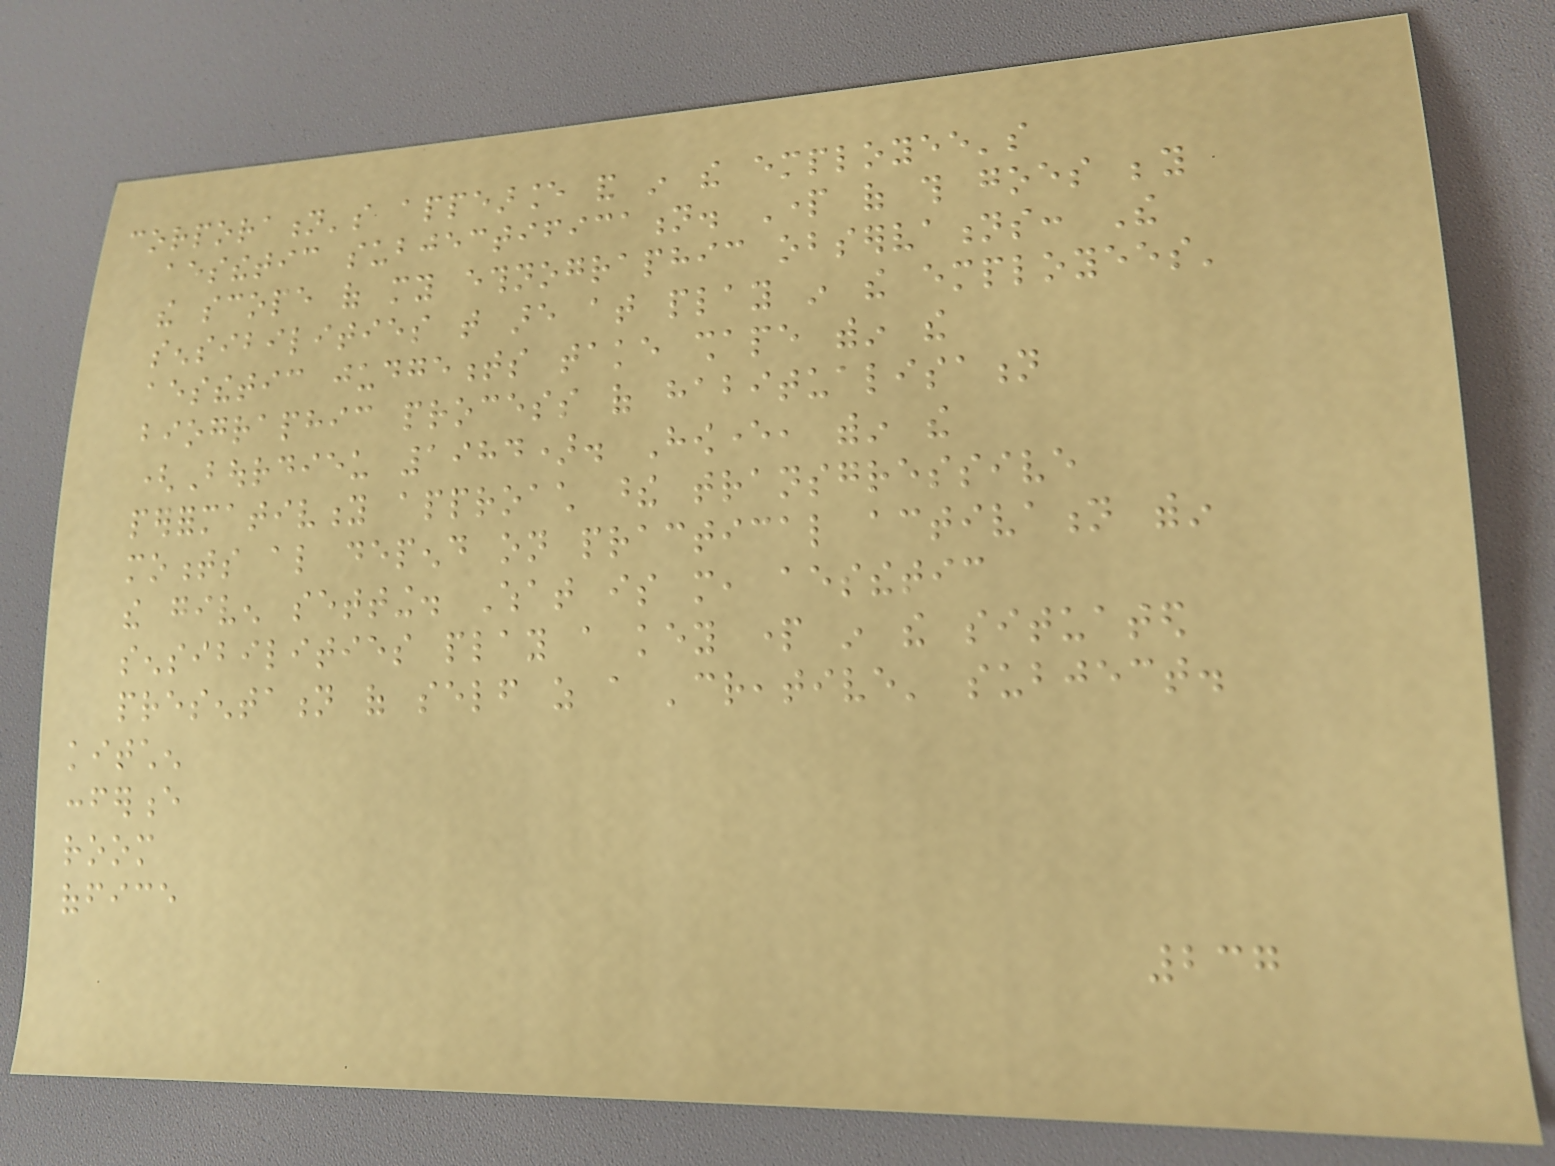corporation's appearance and in the employee's
aesthetic subjectification. Part of this goes beyond
the scope of my ethnographic observations: The
sensibilities that are at play in the employees'
aesthetic judgements take shape within the
biographic process of habitualisation
(Bourdieu 1984). However, within the
performativity approach these transgressive
moments also depend on practical activation within
the given setting. What is more, aesthetic
sensibilities play a key part in the situated
presentation of self as a 'creative' subject.
kitchen
conference
room
office
237
